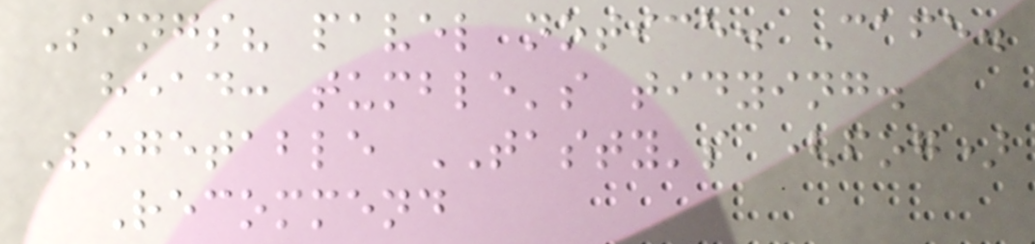Sings? pavel notice. Cafe.
head: tumble's tidying.
Vegetable TASTY's (fog)
Recommend
